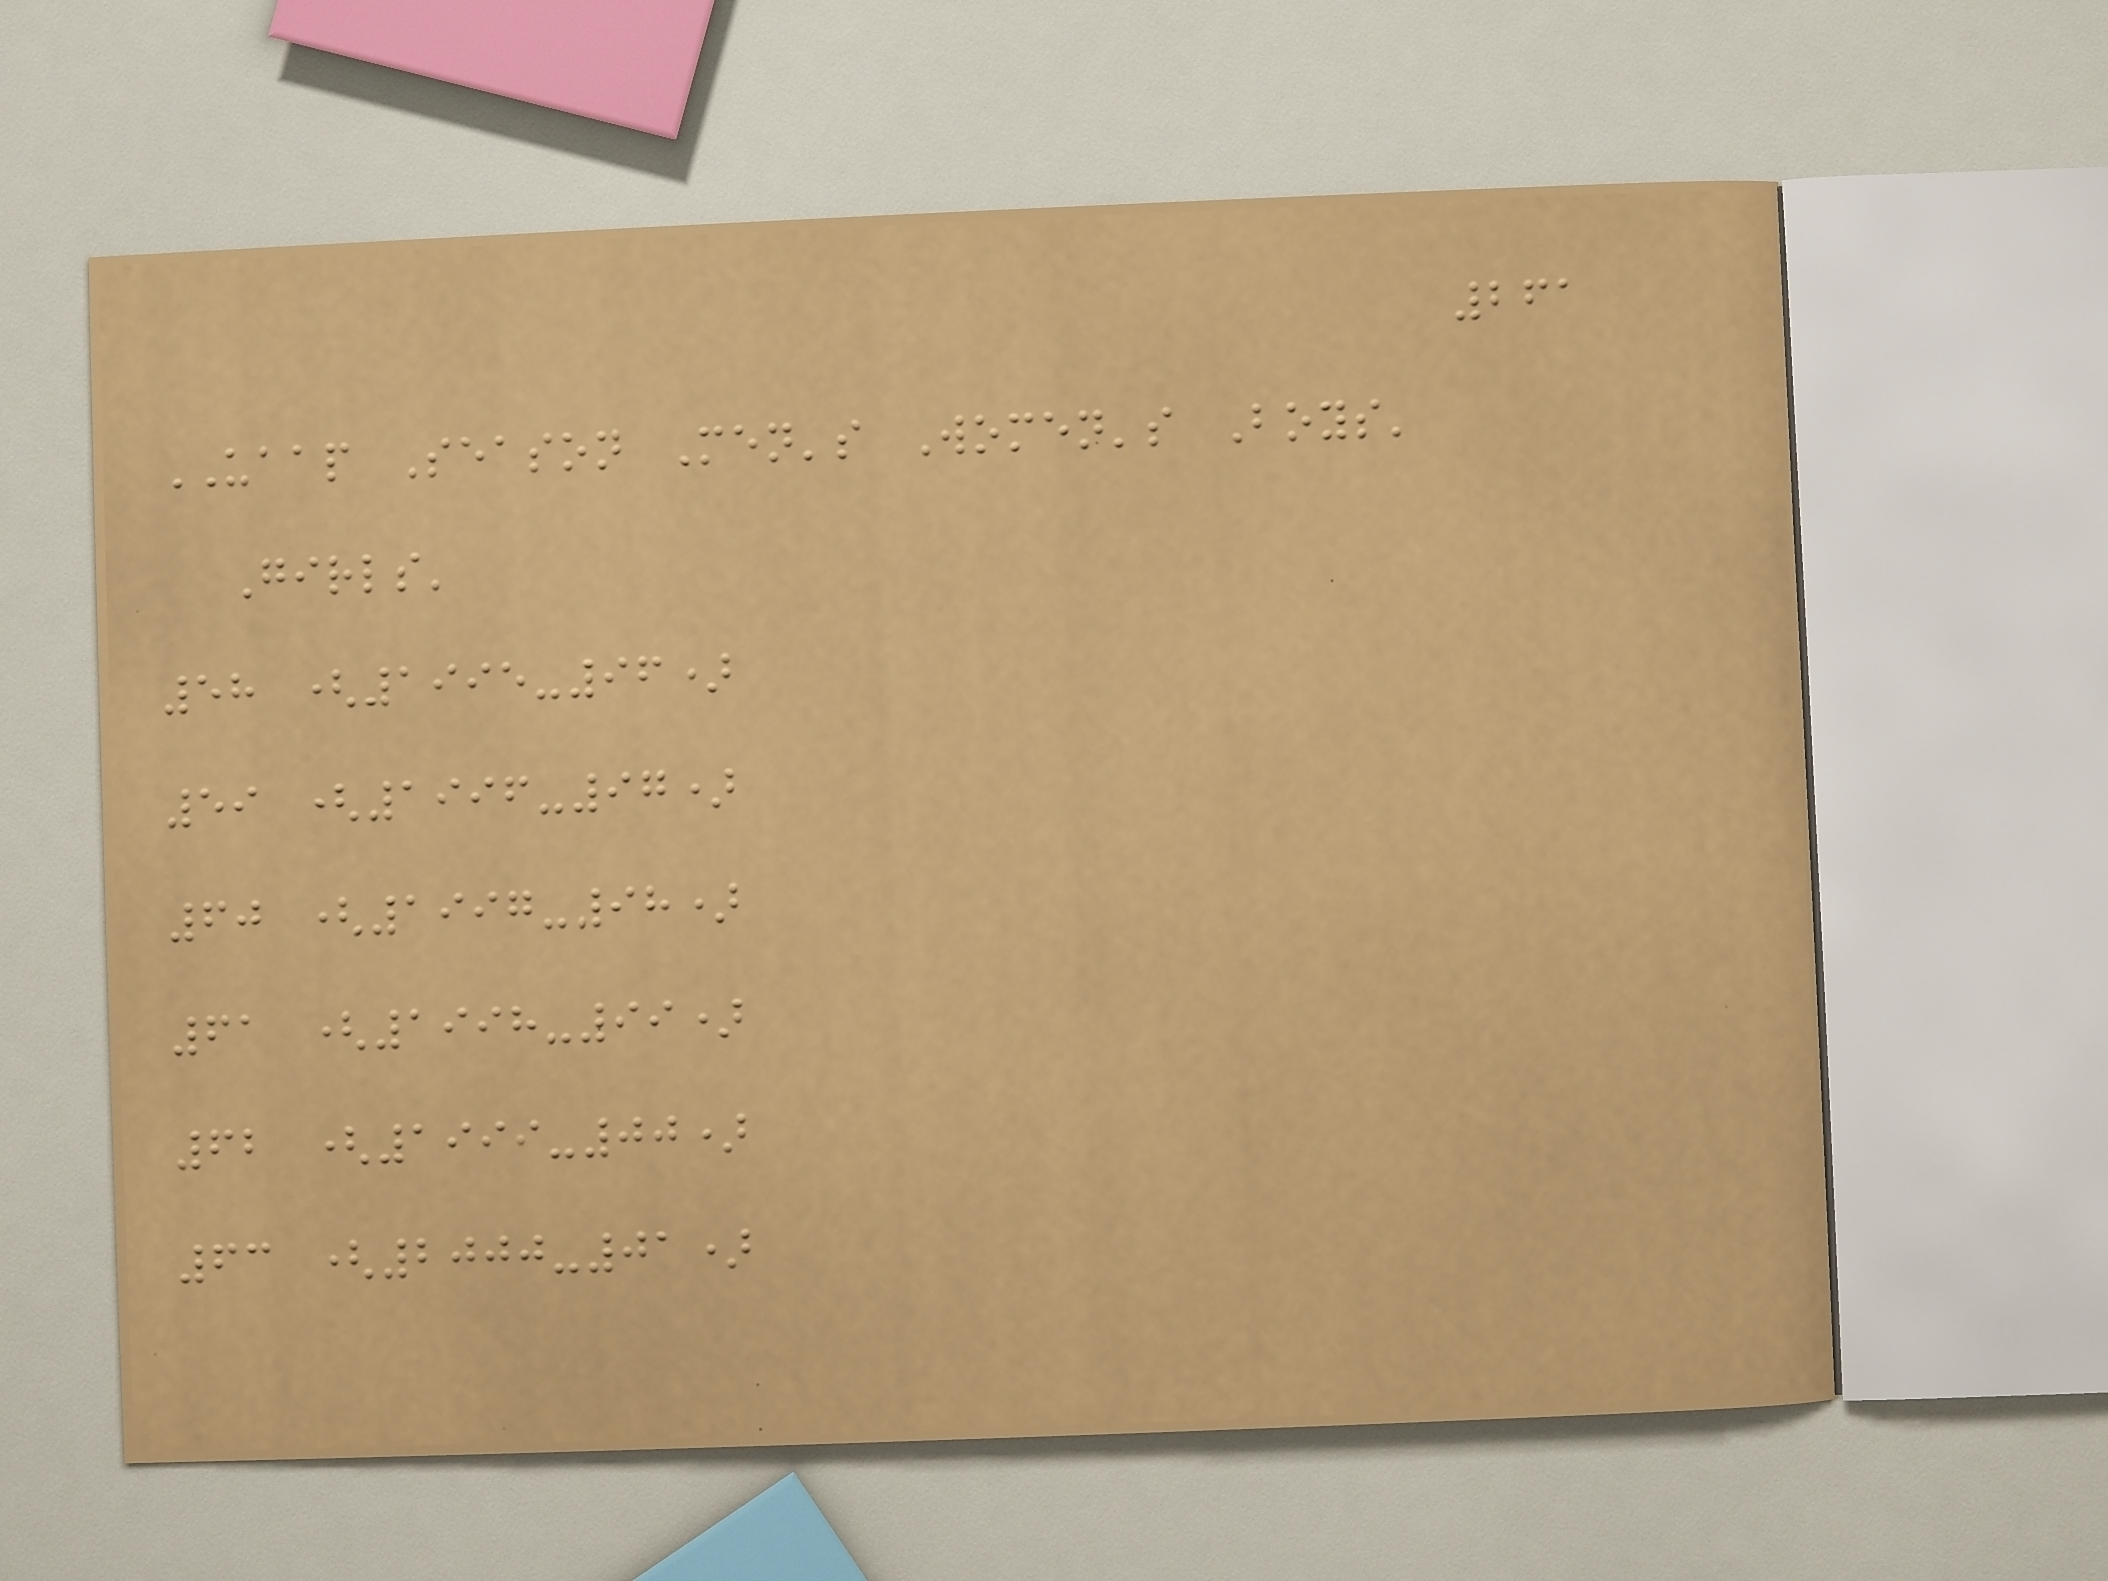261
UAAP Season Men's Women's Boys'
Girls'
58 (1995-96)
59 (1996-97)
60 (1997-98)
61 (1998-99)
62 (1999-00)
63 (2000-01)
